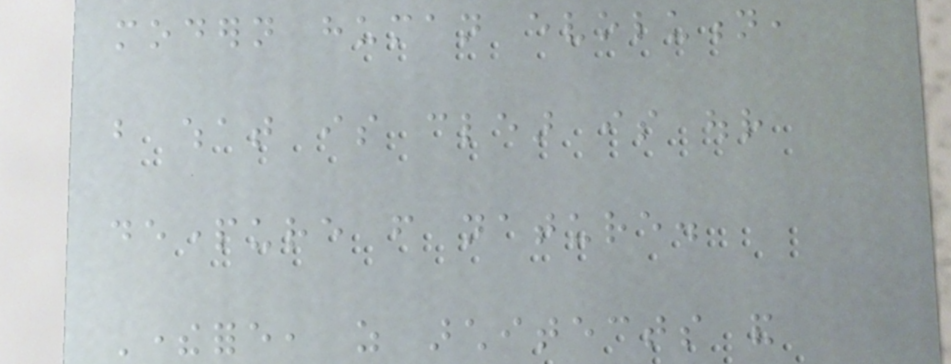modern human evolution,
but what is clear is our
departure from nature.
Therefore, as architects and
